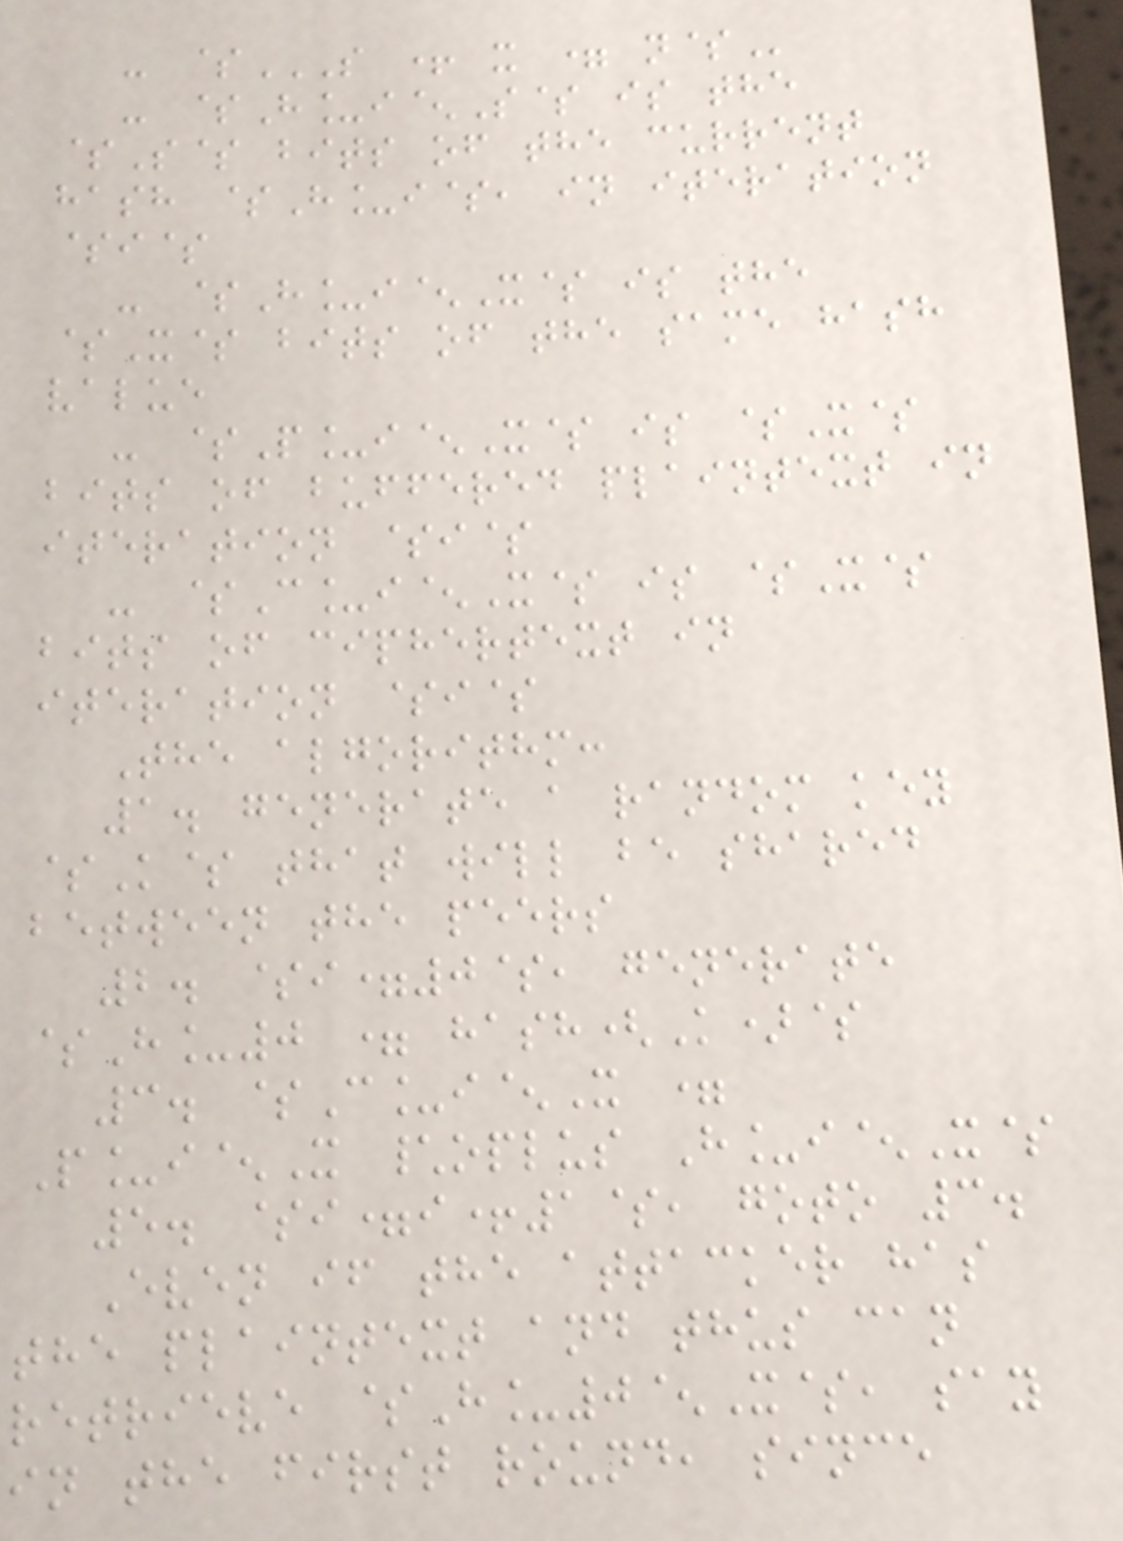- $S + X = N$
- $H_i^S$ is the
$S$ bits of the current
hash $H_i$, in iteration
$i$
- $H_i^X$ is the
$X$ bits of the same hash
value
- $P_i^X$ is $X$
bits of buffered plaintext in
iteration $i$
- $C_i^X$ is $X$
bits of ciphertext in
iteration $i$
The algorithm:
1. generate a random key
$K$ that will be shared
between the peers
2. $i=0$, generate
$H_0 = hash(K)$
3. $C_i^X =
P_i^X \oplus H_i^X$
5. $i=i+1$, goto 3.
Even if the attacker has
the plaintext and thus can
retrieve $H_0^X$, say
in the first round, since
